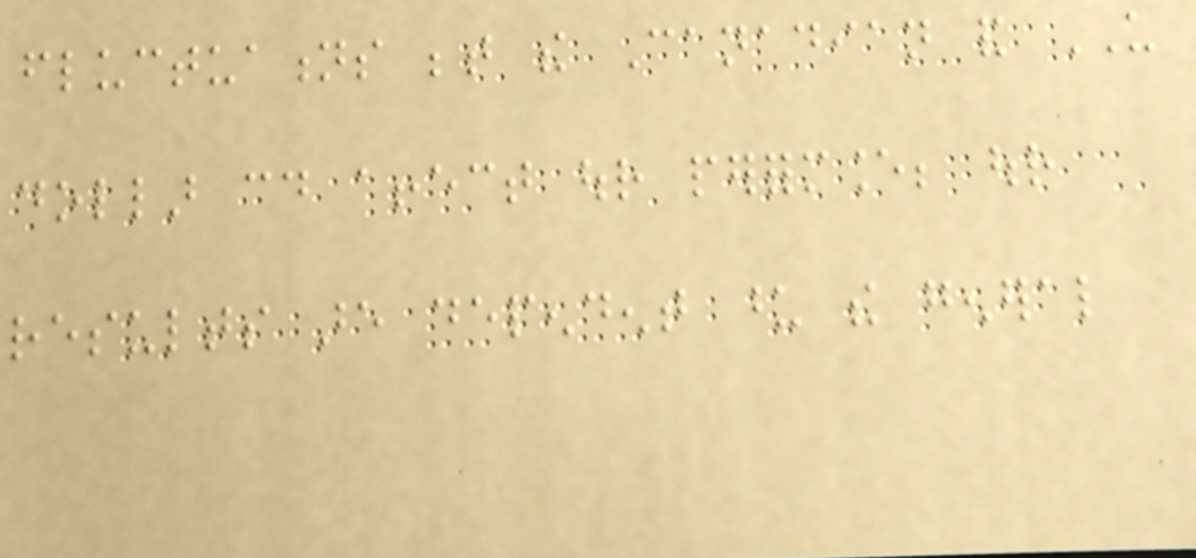fluctuations between the Canadian and US
dollar could affect our performance; our
results are dependent upon the general
